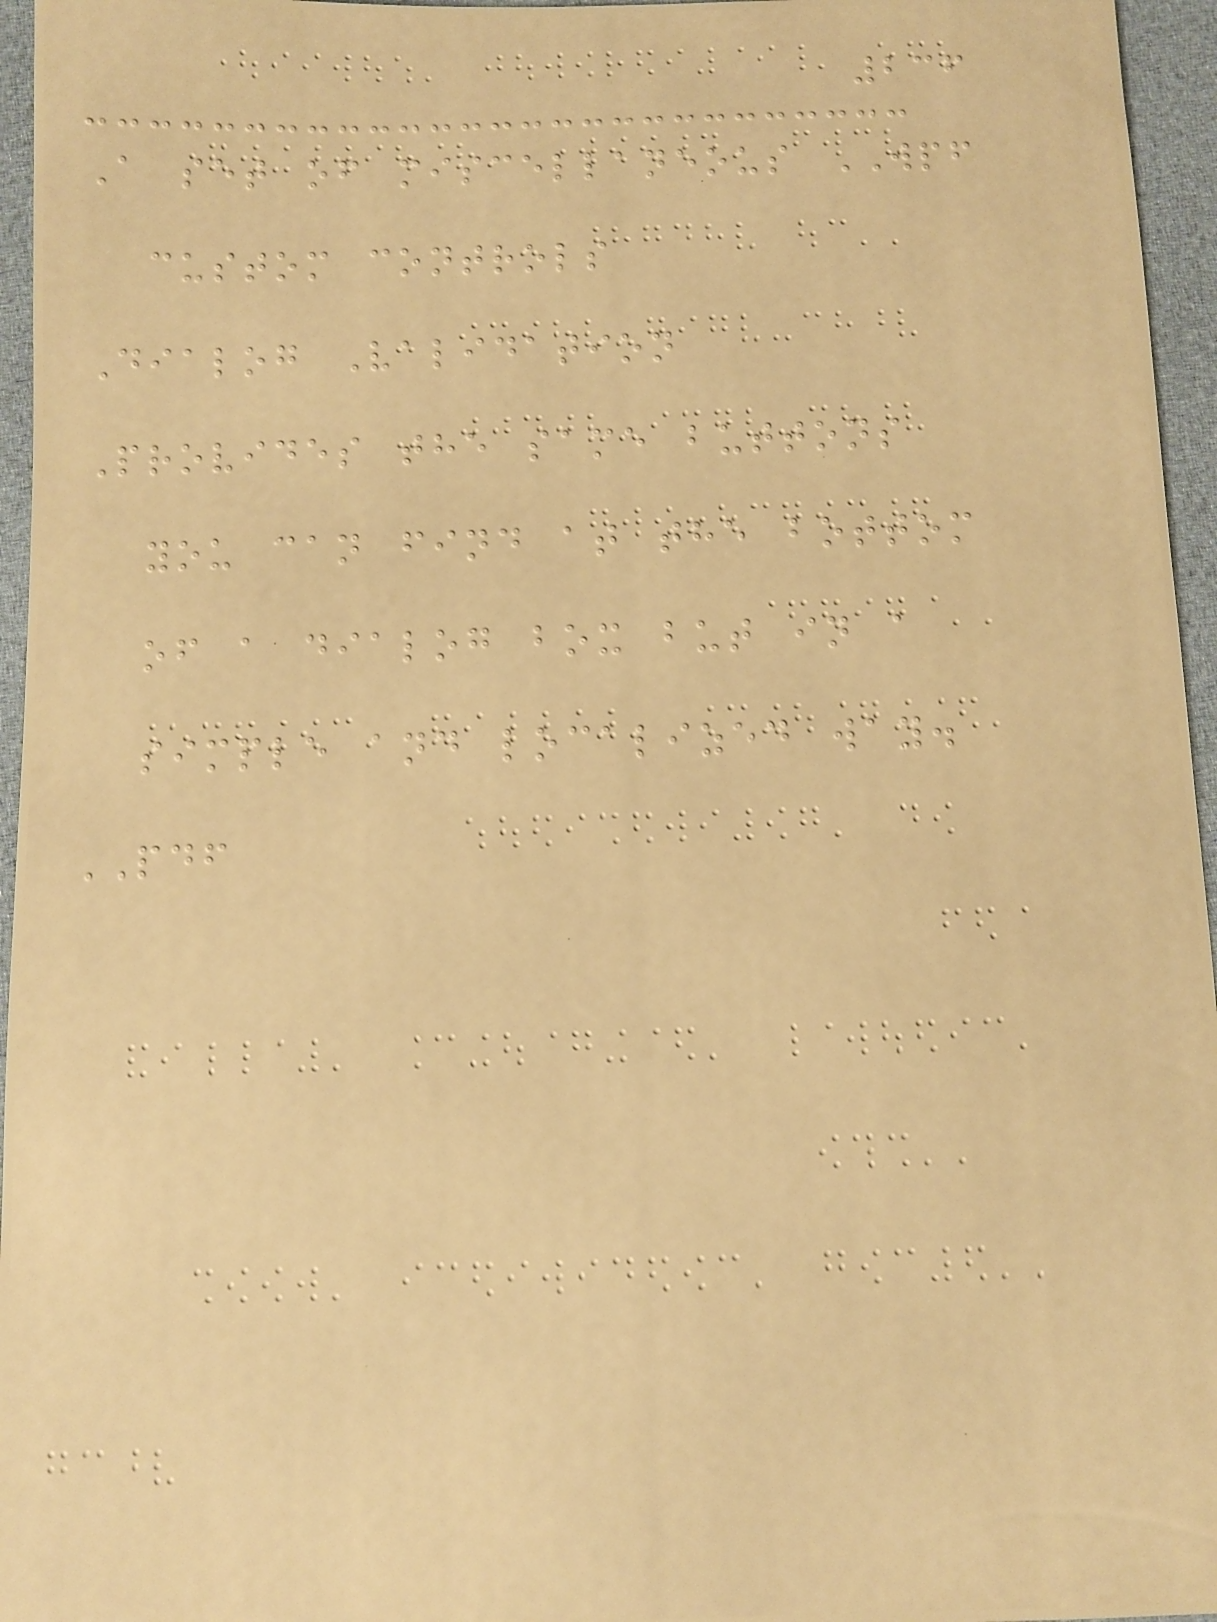236
A set of miscellaneous WPF
custom controls
Dialog Validation
Provides the same buttons
you can find at the bottom
of a dialog box but in a
simple and localized way.
PDF
